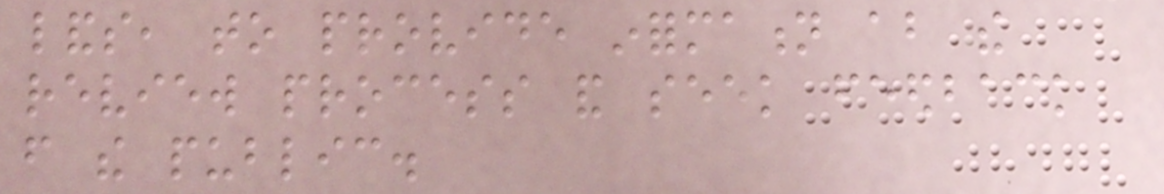lands, to provide information about the
review process and seek feedback
from the public.
